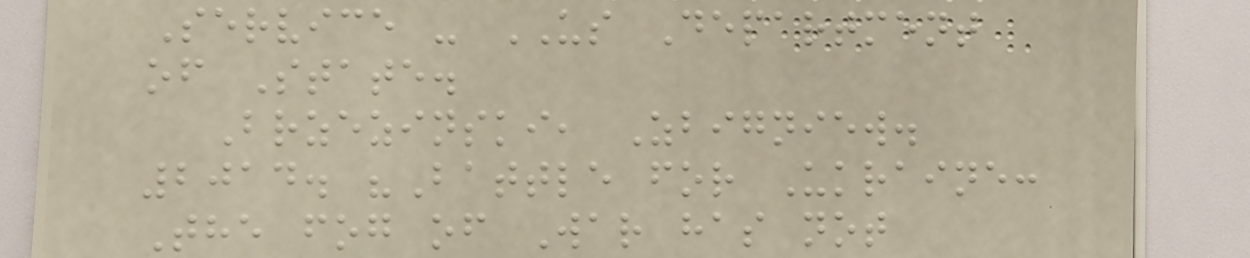Service - US Department
of State.
Brzezinski, Zbigniew.
2014. "Battle for Ukraine:
The fog of War has not
